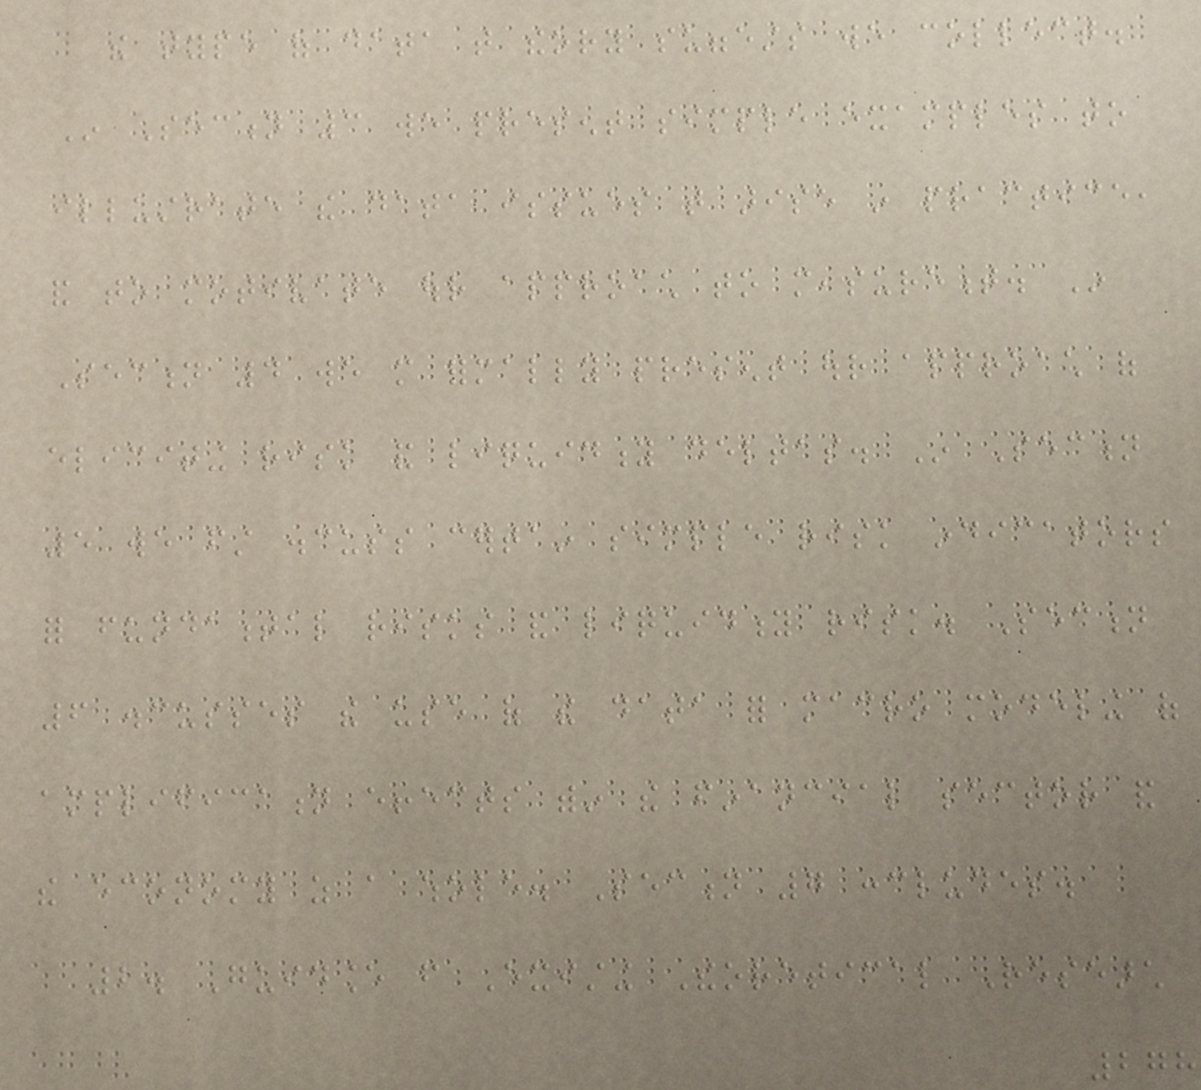the type of data that theory suggests we collect.
In Section 3 we present simple examples to
illustrate the data issues that arise in practice,
and to motivate our approach to measurement. In
Section 4 we more formally present our approach of
eliciting risk and liquidity deltas. In Section
5 we first discuss certain simple risk indicators
for fundamental risks and liquidity risk. Section
6 discusses the use of the data for macro modeling of
amplification effects within the financial sector and
the economy as a whole. Section 7 concludes.
2. Guidance from Existing Theoretical Research
278
